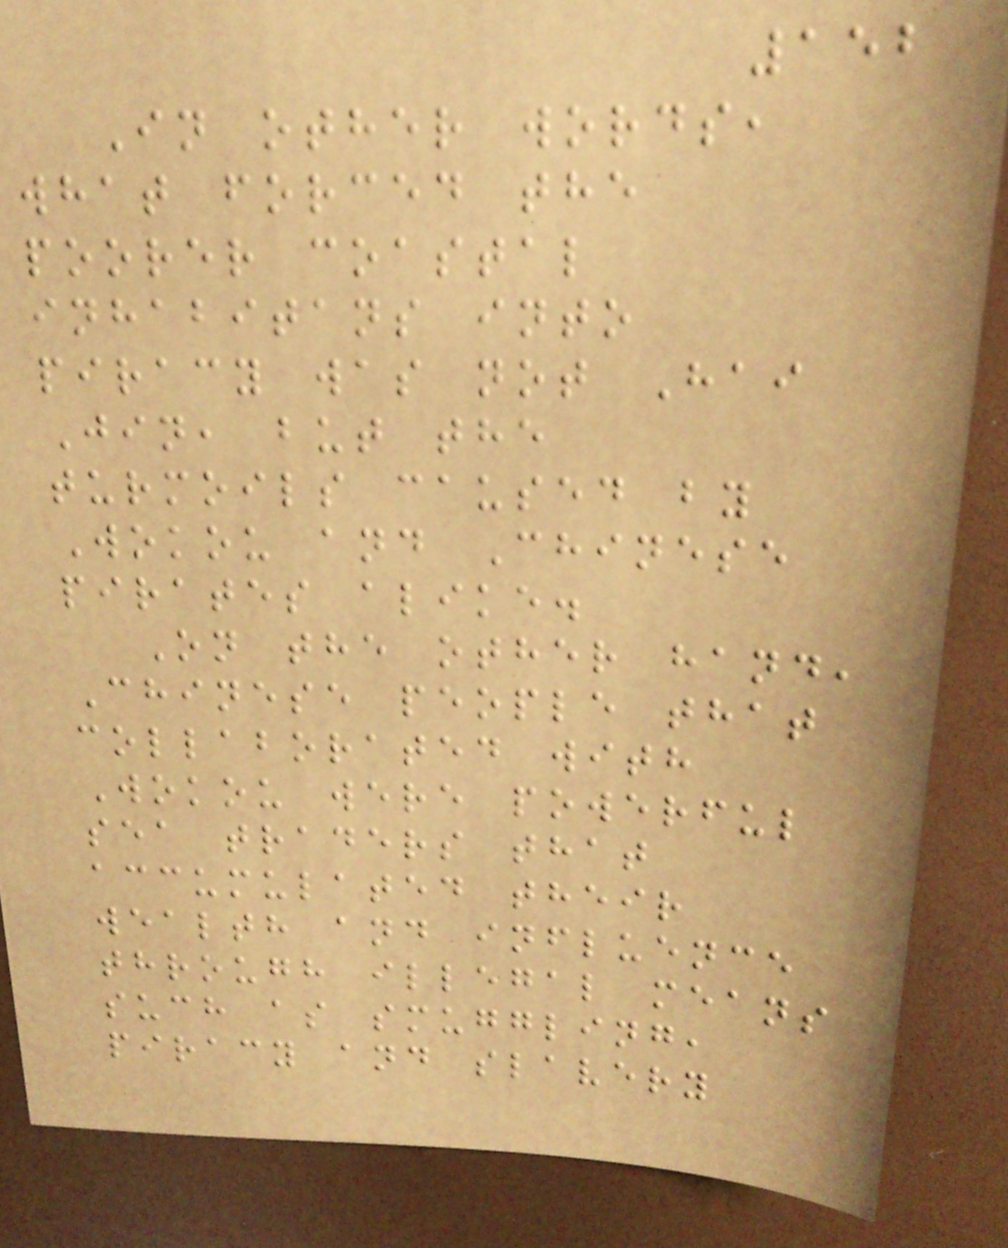152
In other words,
what forced the
poorer coastal
inhabitans into
piracy was not Hai
Jin, but the
turmoils caused by
Wokou and Chinese
pirates alike.
On the other hand,
Chinese people that
collaborated with
Wokou were powerful
sea traders that
accumulated their
wealth and influence
through illegal means
such as smuggling,
piracy and slavery
